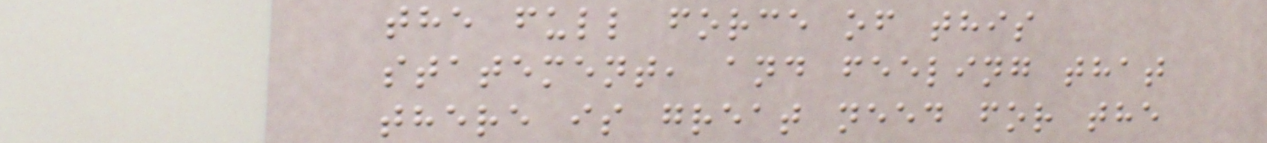the full force of this
statement, and feeling that
there is great need for the
